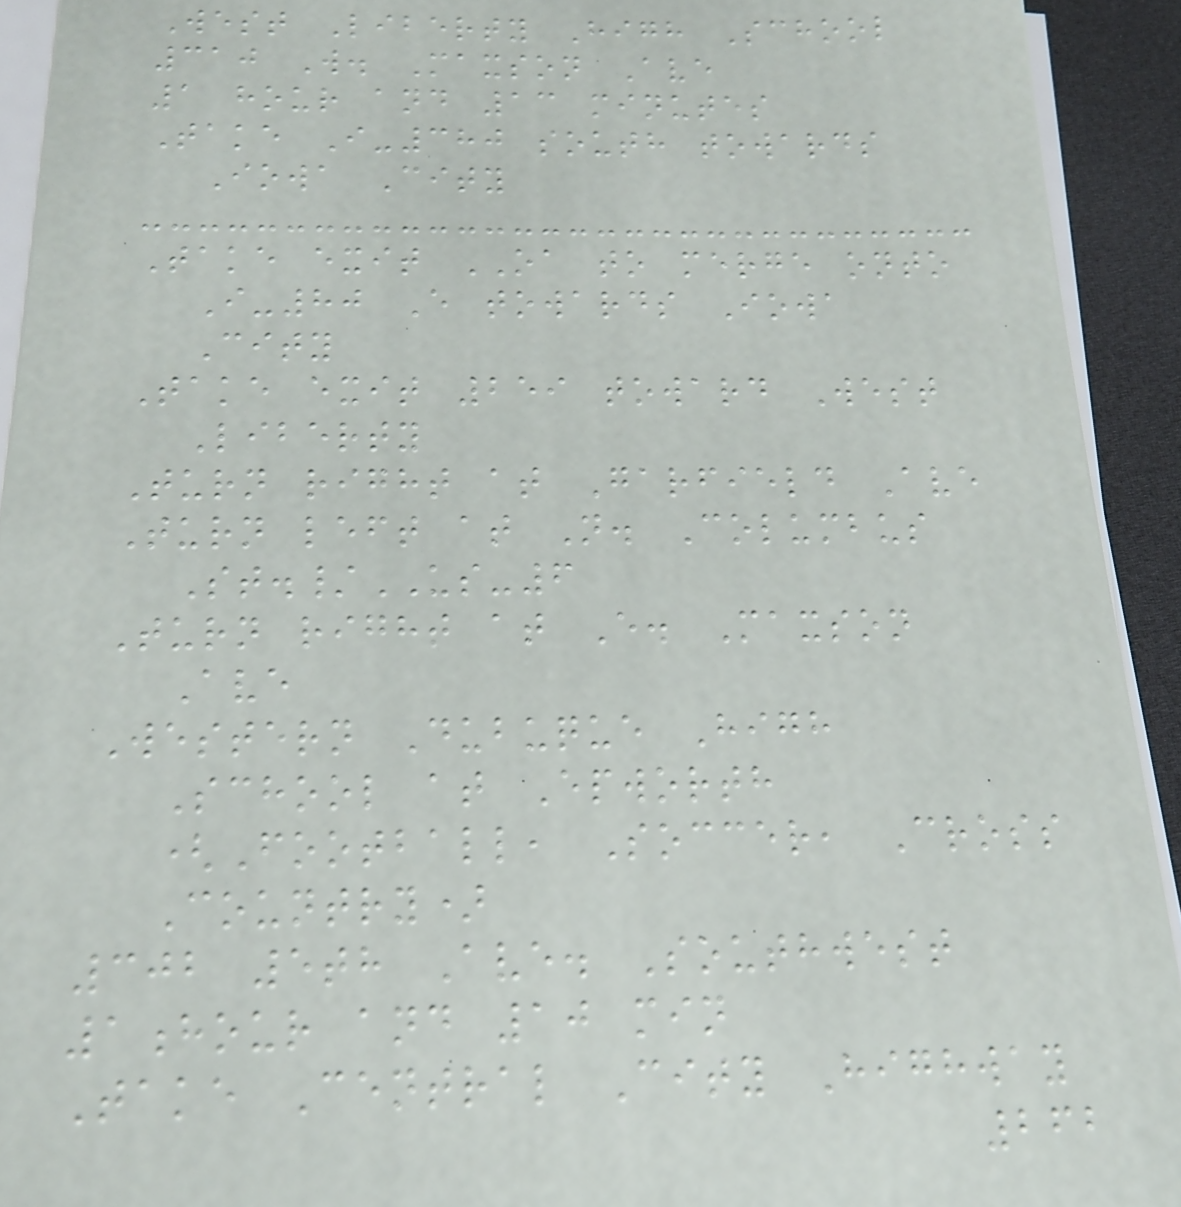West Liberty High School
310 W. Maxson Ave
1 hour and 13 minutes
Take I-380 south towards
Iowa City
Take exit OA to merge onto
I-80 E towards Iowa
City
Take exit 259 toward West
Liberty
Turn right at Garfield Ave
Turn left at N. Columbus
St./US-6
Turn right at E. Maxson
Ave
Western Dubuque High
School at Epworth
(Football, Soccer, Cross
Country)
302 5th Ave. Southwest
1hour and 10 min
Take Central City Highway
262
